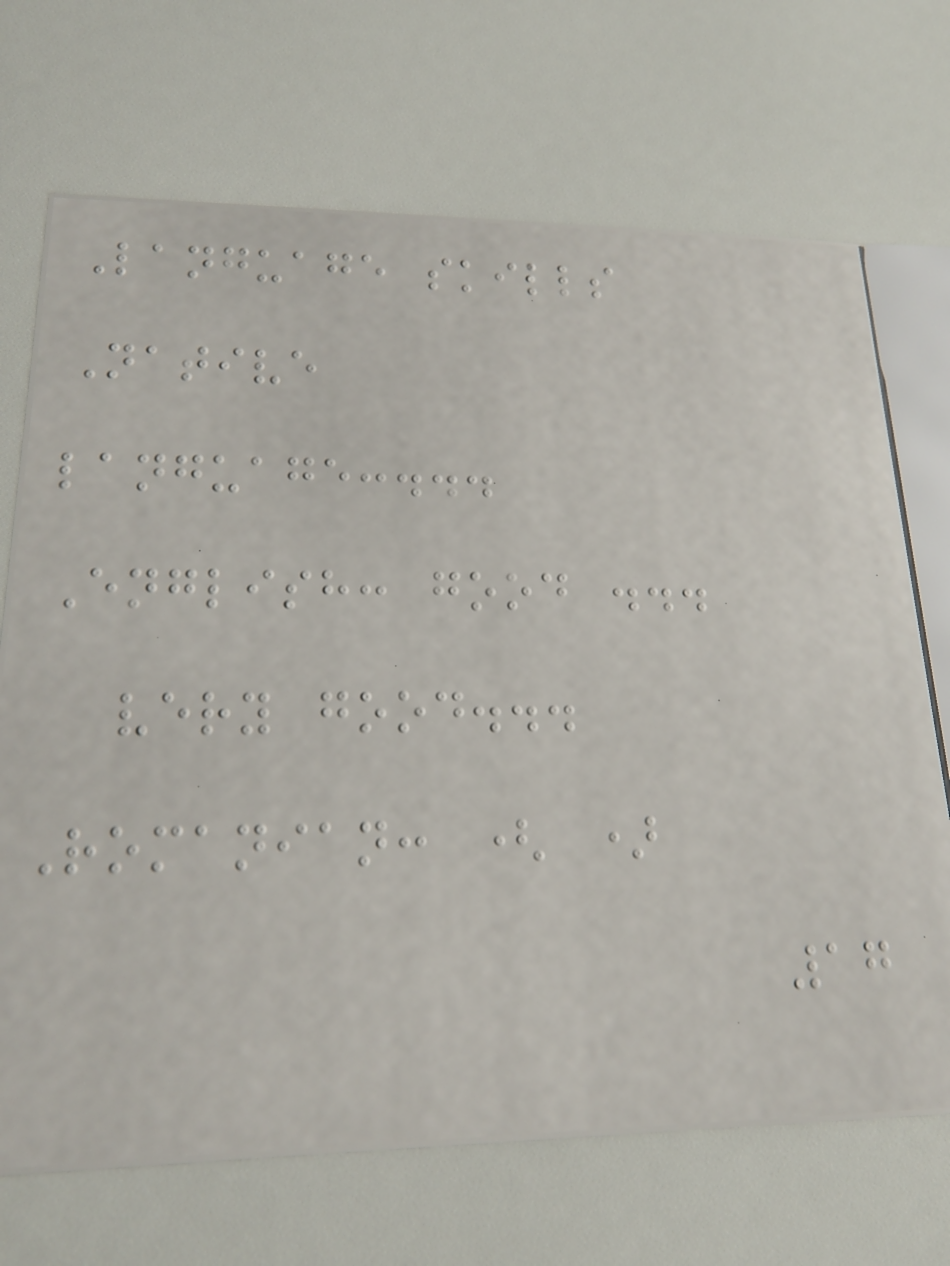Language skills
Native
language:...
English: good ...
very good...
Romanian: ( )
17
